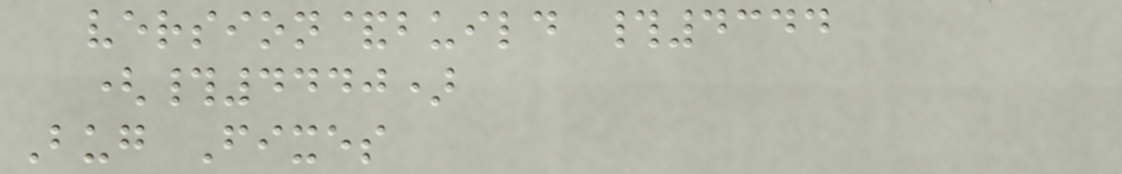version&build #4344
(#4440)
Bug Fixes
